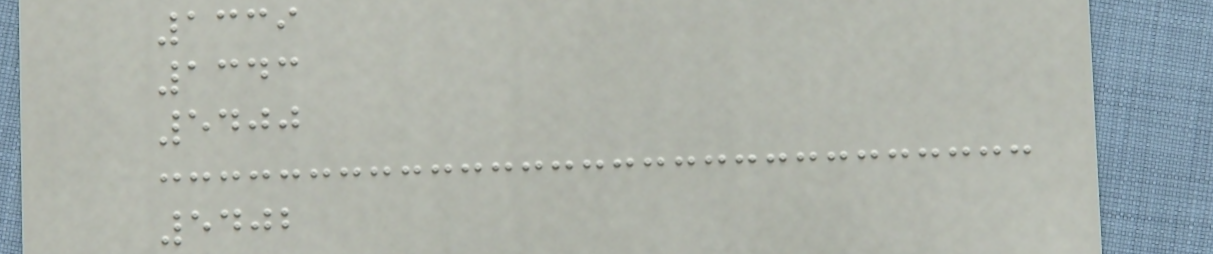1339
1343
5400
5402
